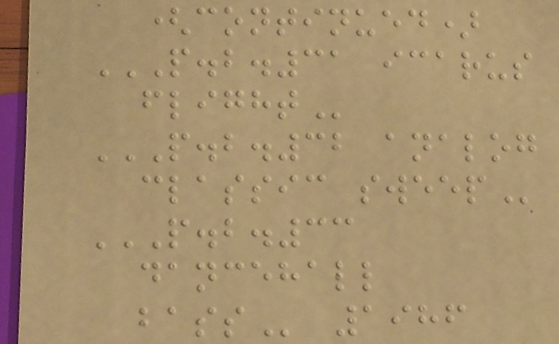(continued)
P.B.31 ICARUS
FLIGHT
P.B.32 ANALOG
CLASSIC SWEEP
P.B.33
DANCEHALL
BASS 1986
